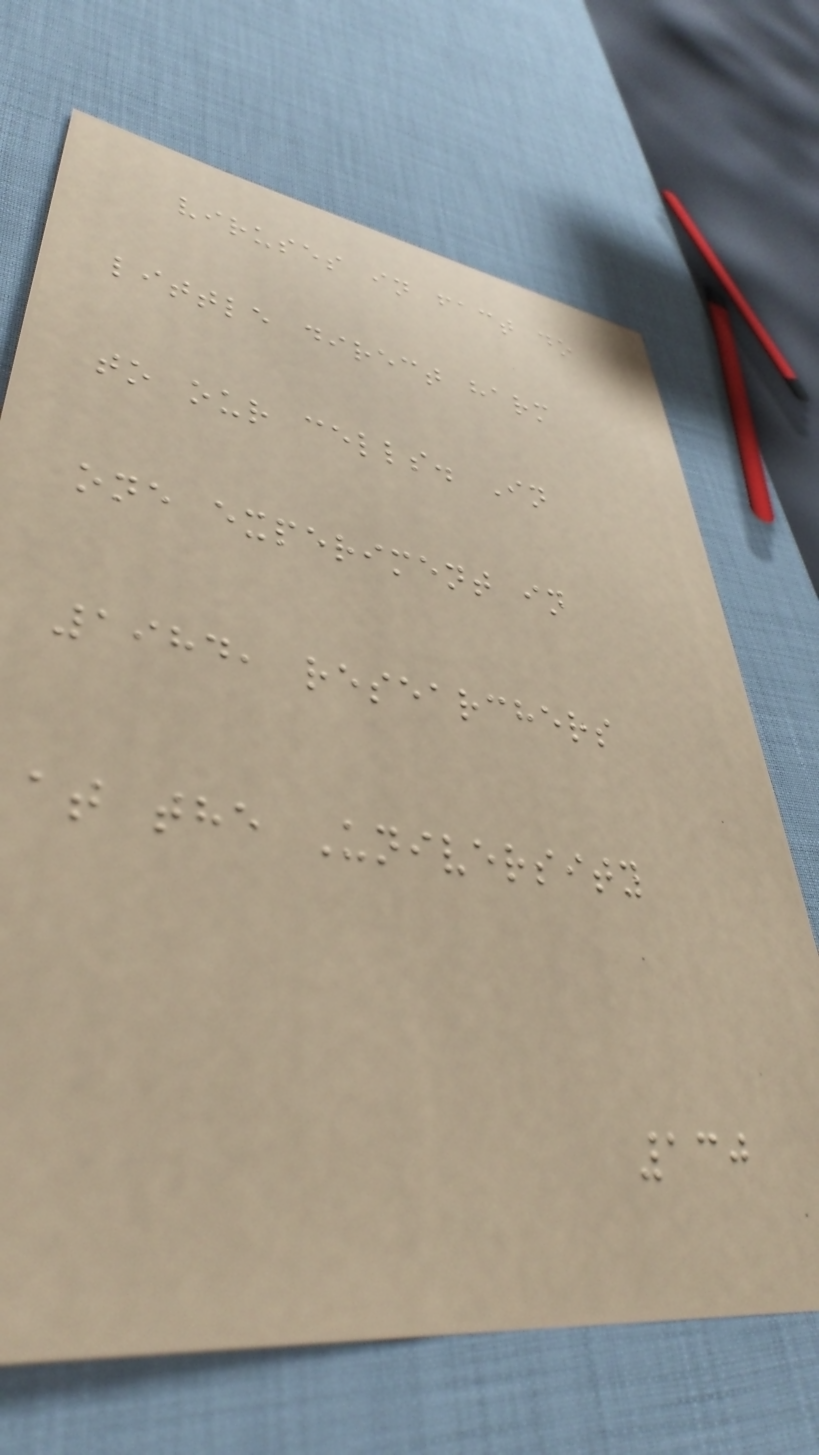viruses in fact do
little direct harm
to our cells. In
one experiment in
1984, researchers
at the University
130
